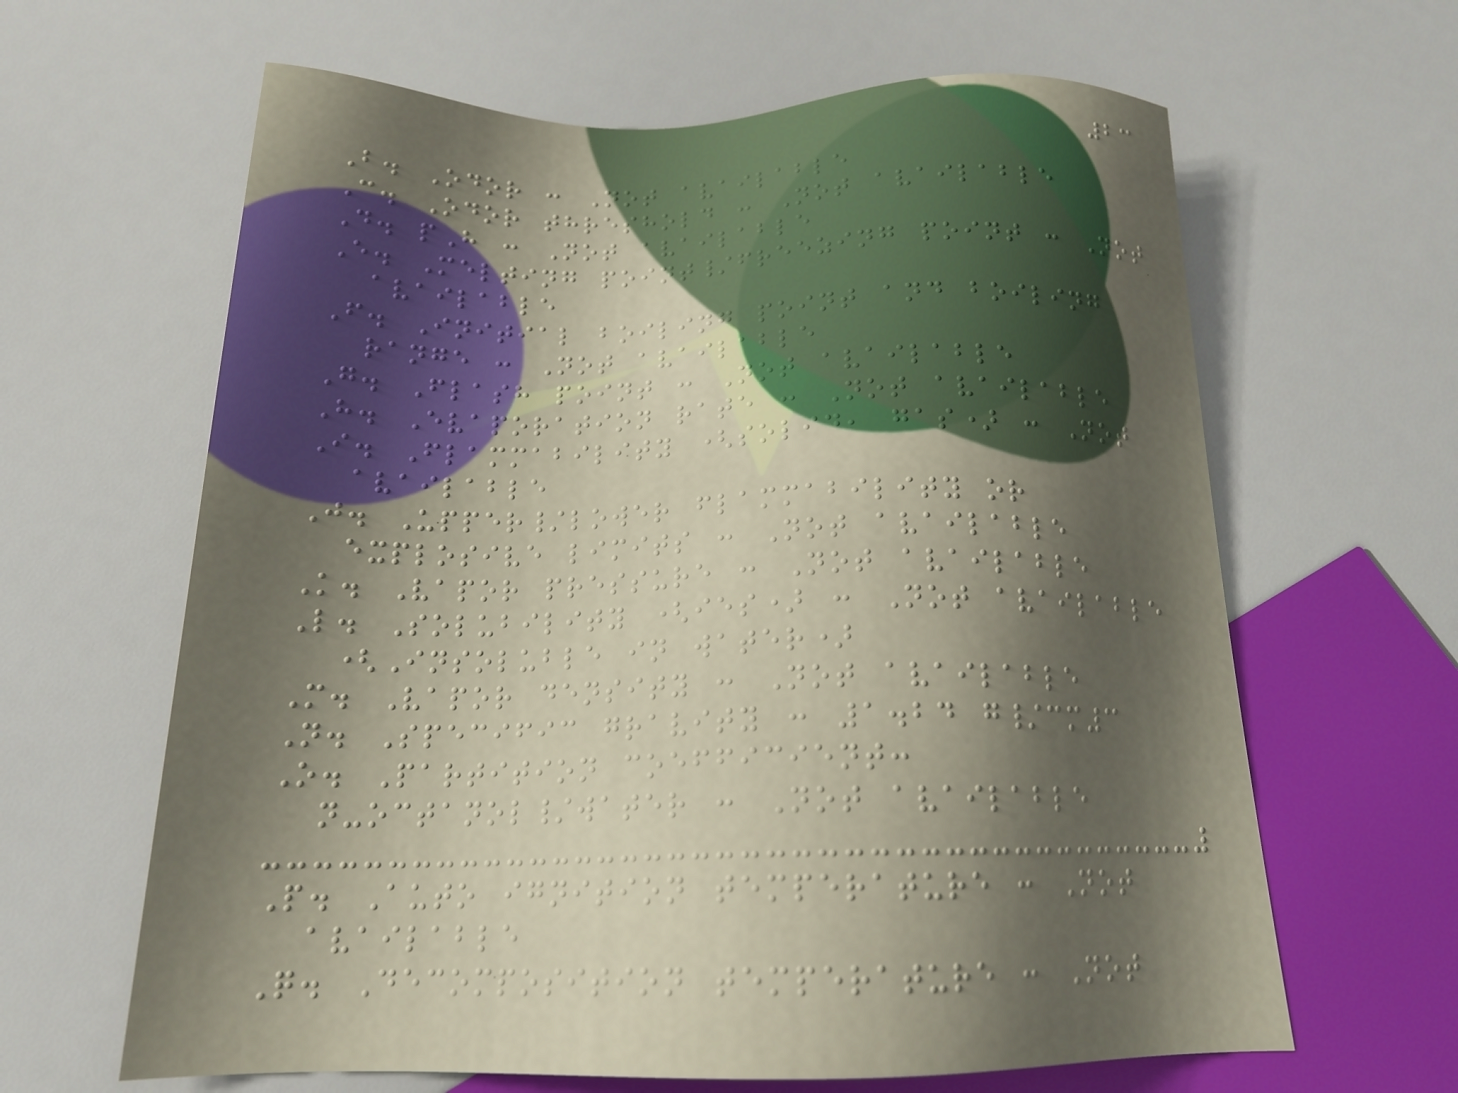23
B. Odor : Not available
C. Odor threshold : Not available
D. pH : Not available
E. Melting point/freezing point : Not
available
F. Initial boiling point and boiling
range : Not available
G. Flash point : Not available
H. Evaporation rate : Not available
I. Flammability (solid, gas) : Not
available
J. Upper/lower flammability or
explosive limits : Not available
K. Vapor pressure : Not available
L. Solubility (ies) : Not available
(Insoluble in water)
M. Vapor density : Not available
N. Specific gravity : 1.24 g/cm3
O. Partition coefficient:
n-octanol/water : Not available
P. Auto ignition temperature : Not
available
Q. Decomposition temperature : Not
